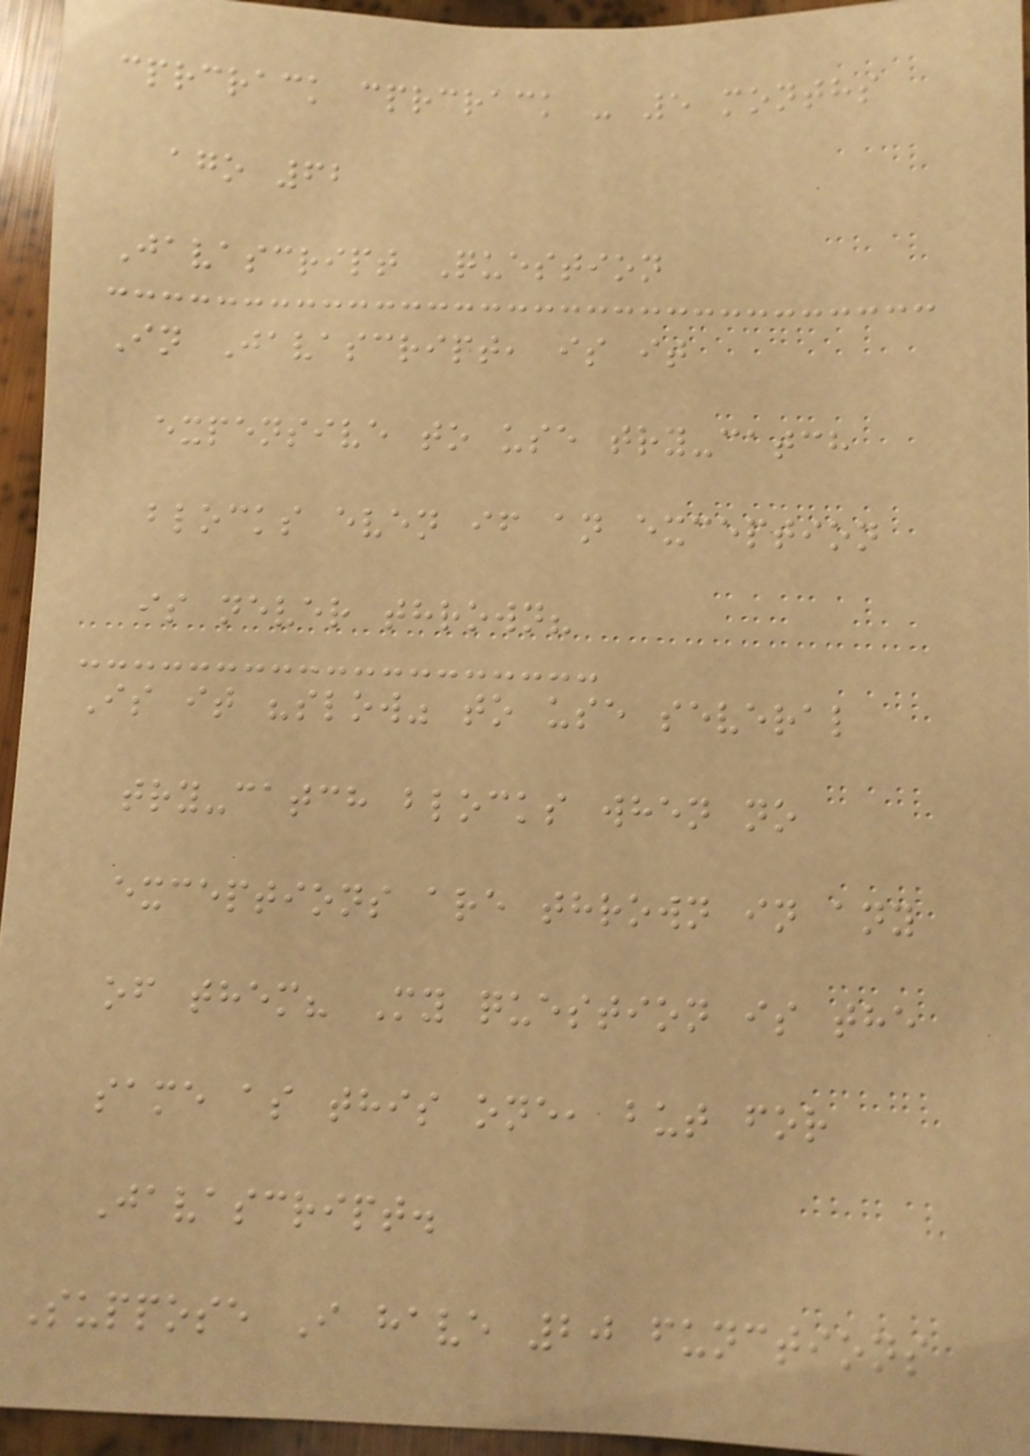cprcrack cprcrack - 5 months
ago 62
Javascript Question
In Javascript, is it
expensive to use try-catch
blocks even if an exception
is never thrown?
Is it "slow" to use several
try-catch blocks when no
exceptions are thrown in any
of them? My question is the
same as this one, but for
Javascript.
Suppose I have 20 functions
